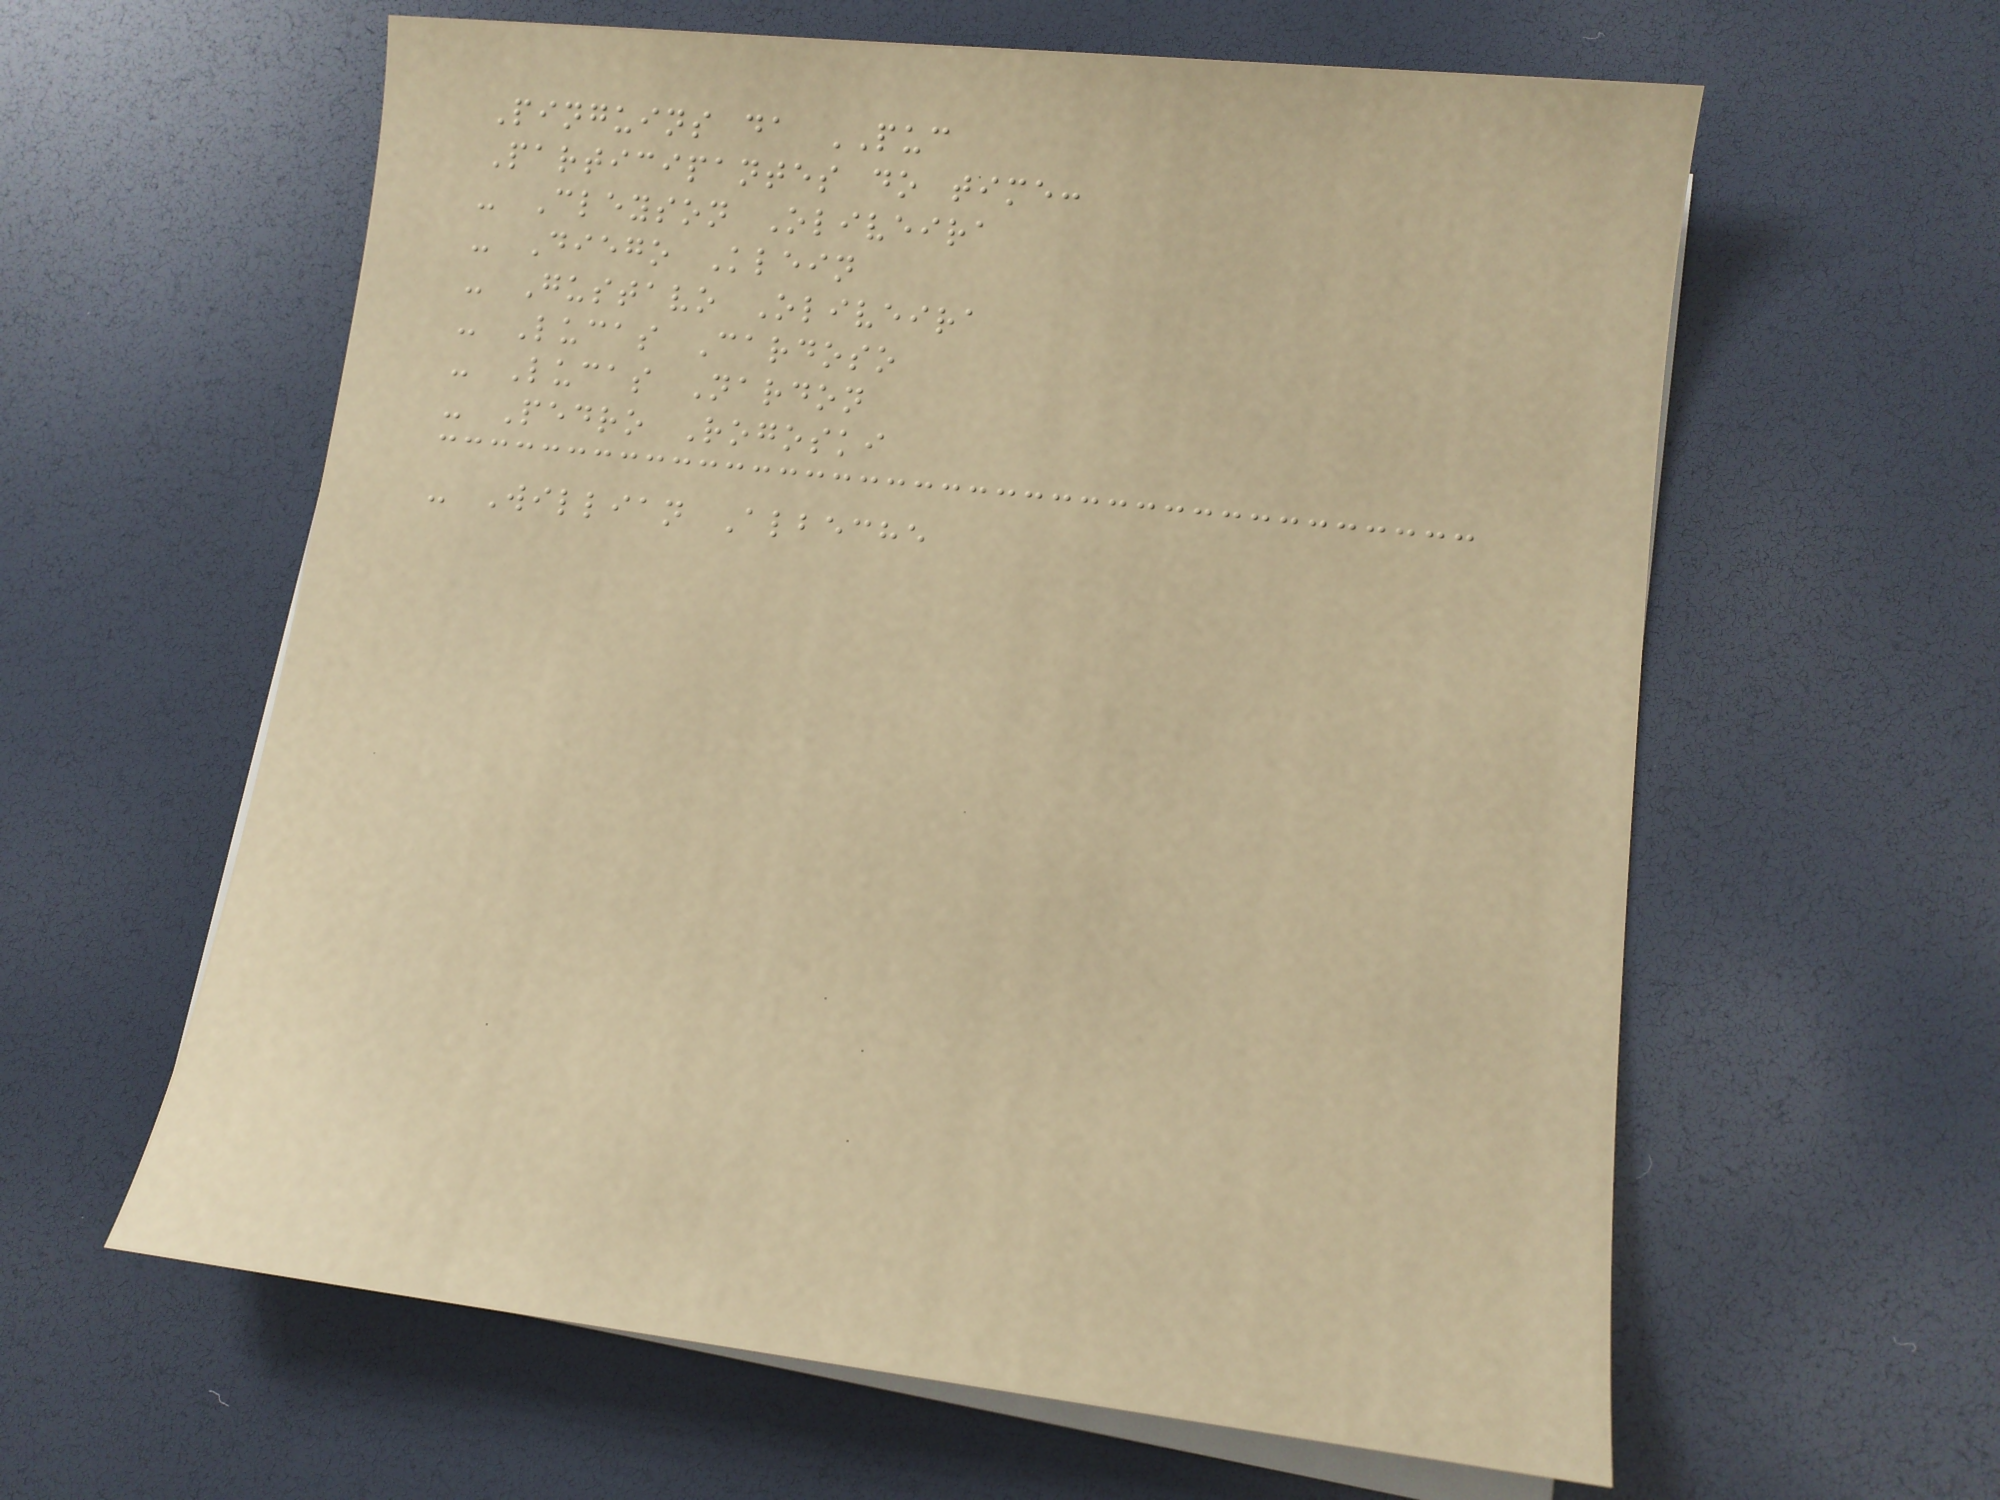Pinguins da PUC
Participantes do time:
- Cleyson Oliveira
- Diego Klein
- Gustavo Oliveira
- Lucas Cardoso
- Lucas Nardon
- Pedro Rogoski
- Willian Albeche
